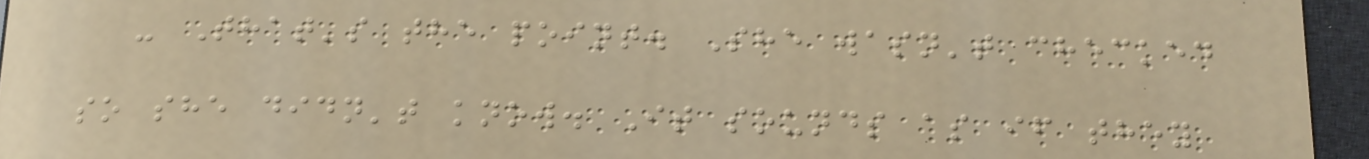- That's the point. She wasn't checked
so she didn't know. It sounds as if they
